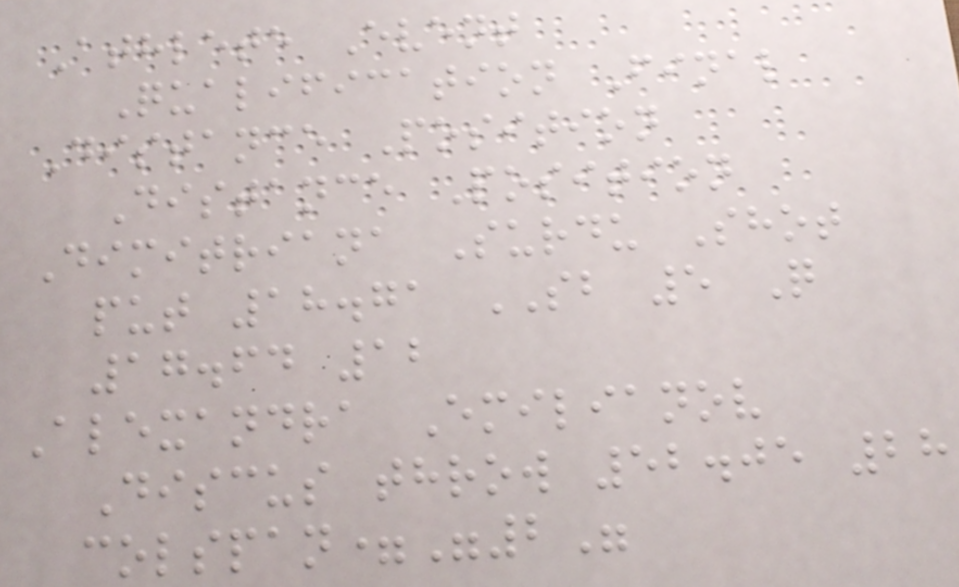Athlete Event
Qualification Final
Distance Position
Distance Position
Dimitriana Surdu Shot
put 18.71 SB 5 Q
17.64 12
Alexandra Emilianov
Discus throw 52.05 28
colspan="2"
